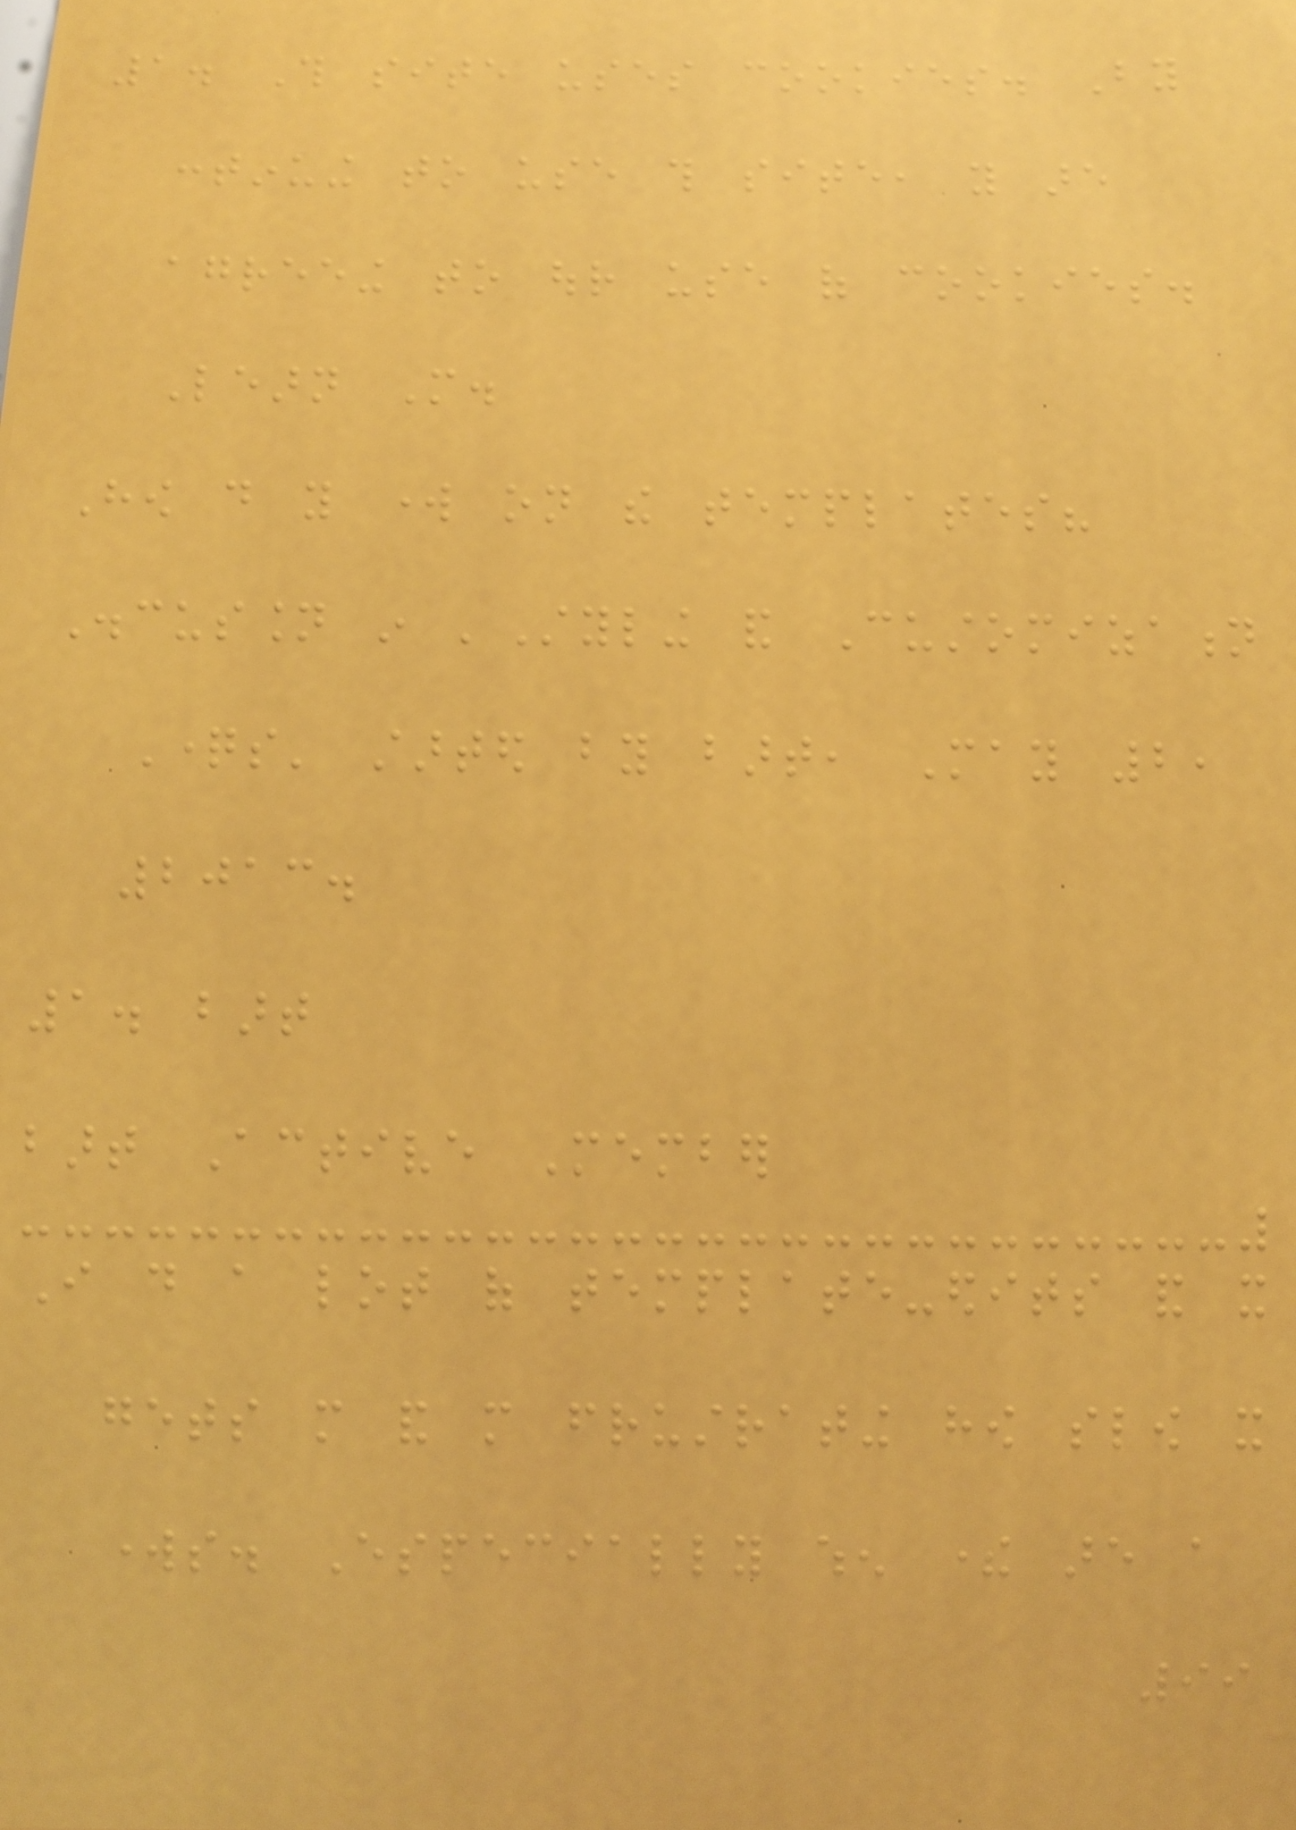1. This site uses cookies. By
continuing to use this site, you are
agreeing to our use of cookies.
Learn More.
How do you work on the templates?
Discussion in 'Styling and Customization
Questions' started by bart, May 2,
2013.
1. bart
bart Active Member
I do a lot of template-edits and it
gets more and more frustrating how slow it
works. Especially when there are a
99
